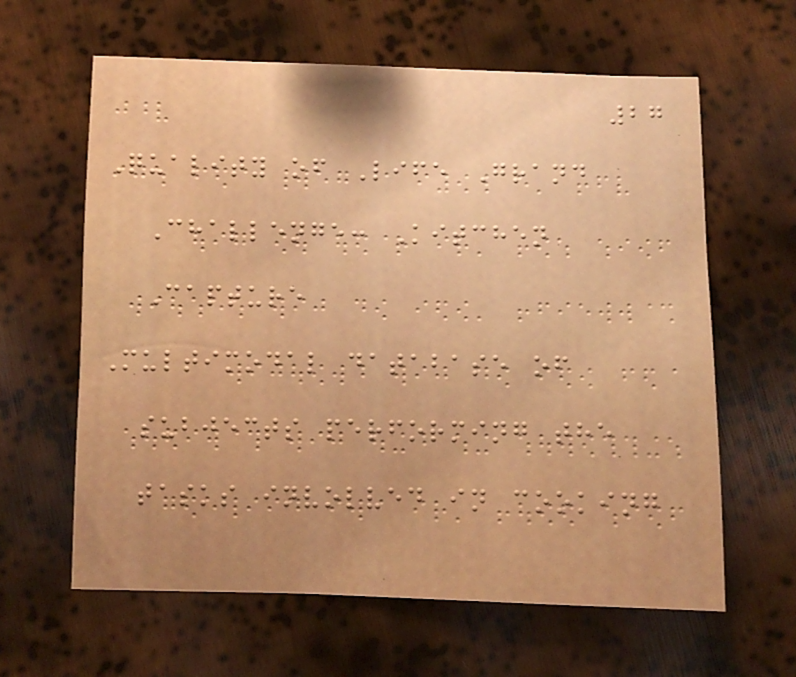27
Quality of Life Grand
Challenge: Kitchen
Capture
Multimodal database of
subjects performing the
tasks involved in cooking
